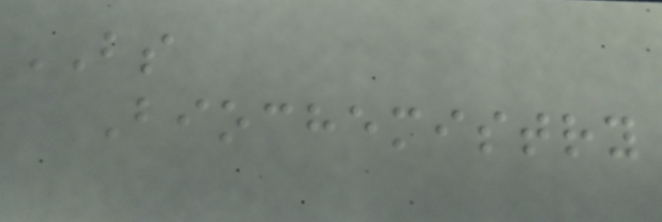BS
Biochemistry
